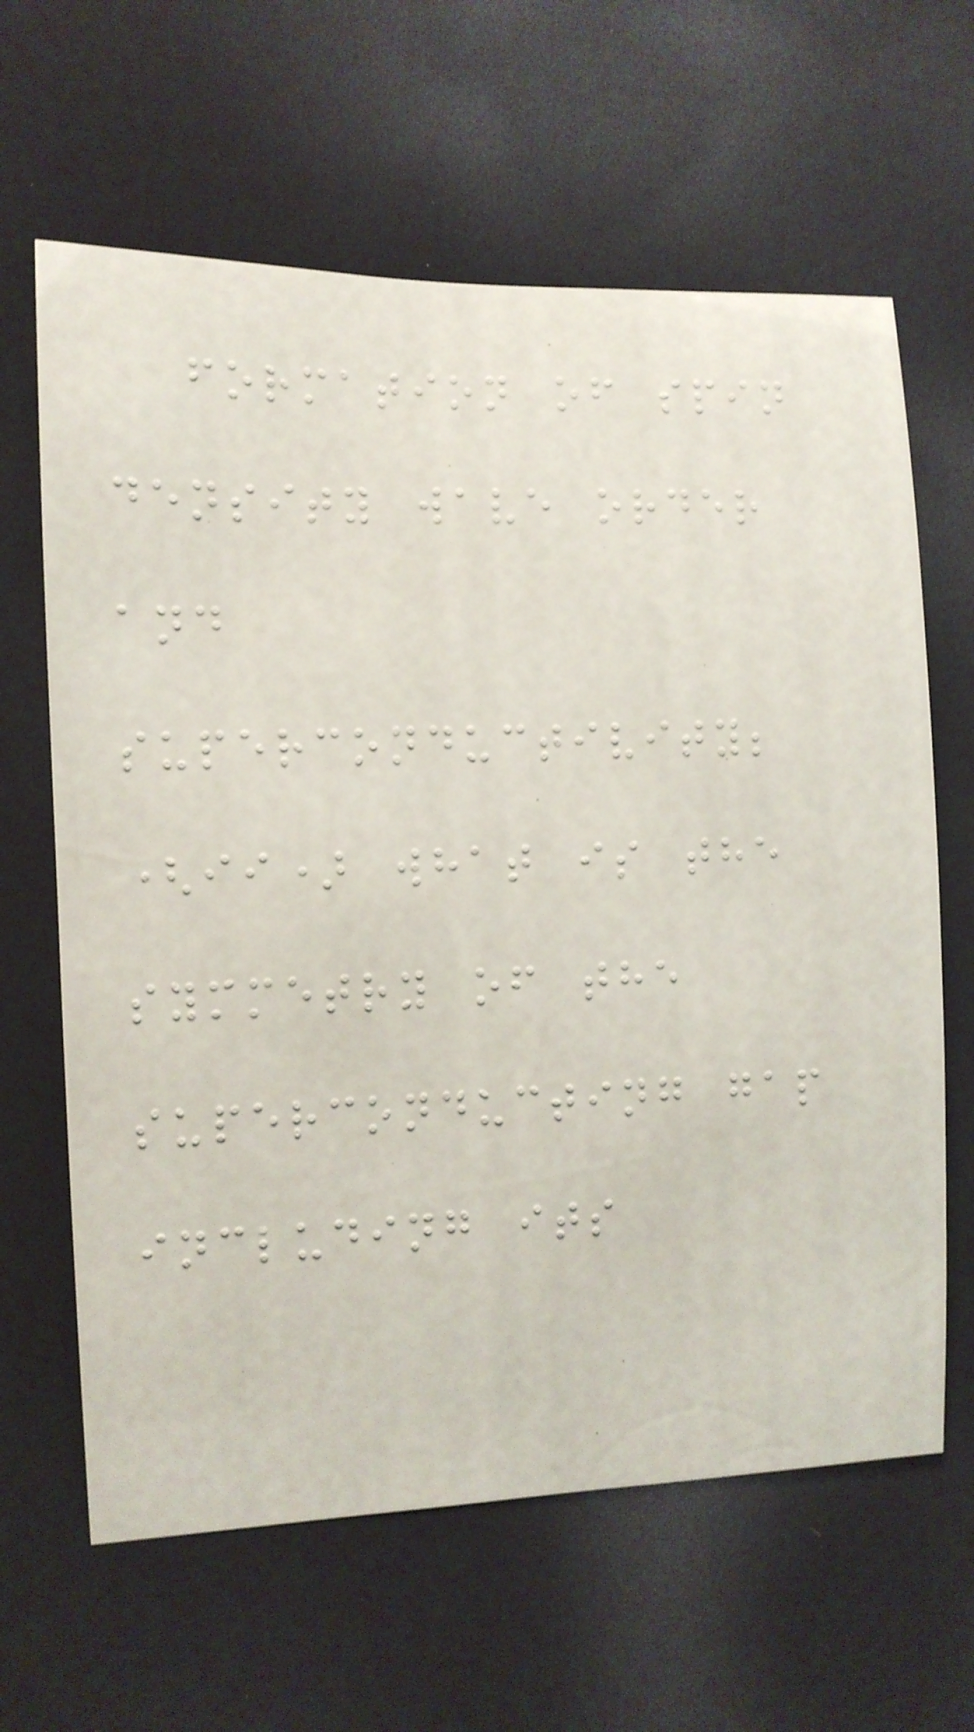formation of spin
density wave order
and
superconductivity;
(ii) what is the
symmetry of the
superconducting gap
including its
